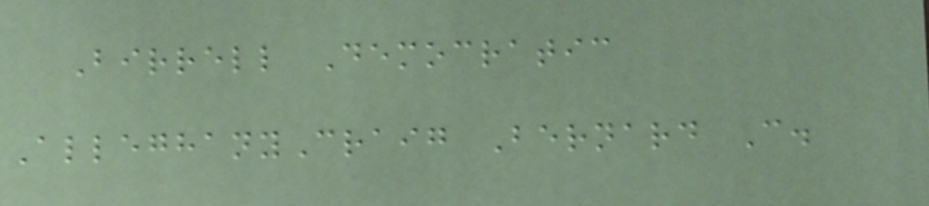Birrell Democratic
AlleghanyCraig Bernard C.
